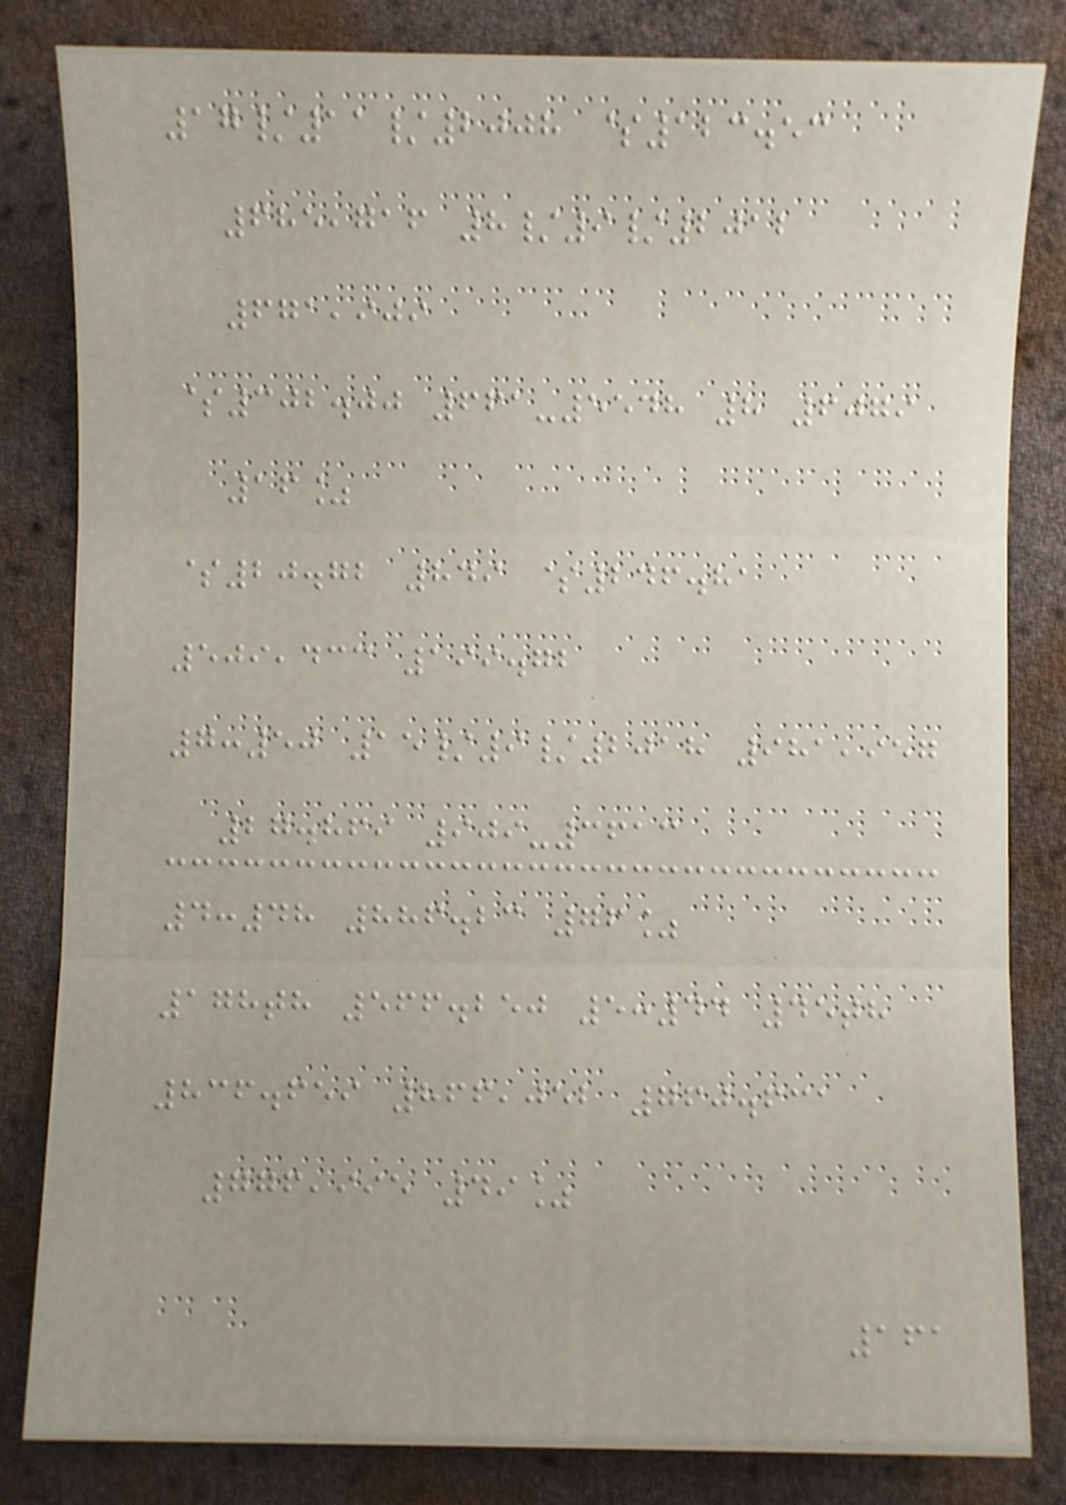17/11/2008 $123.53
685,716 8/9/2012
671,909
$302.00 661-5548 8 6079
16%
$20.72 849 $246.81
509,433 199.72
7:50 15/9/2018 981,957
27.869 909-3613
4:48 886.23 76%
178th 566.250 5:44 45th
836.659 866,052 760.631
776,995 49%
161
